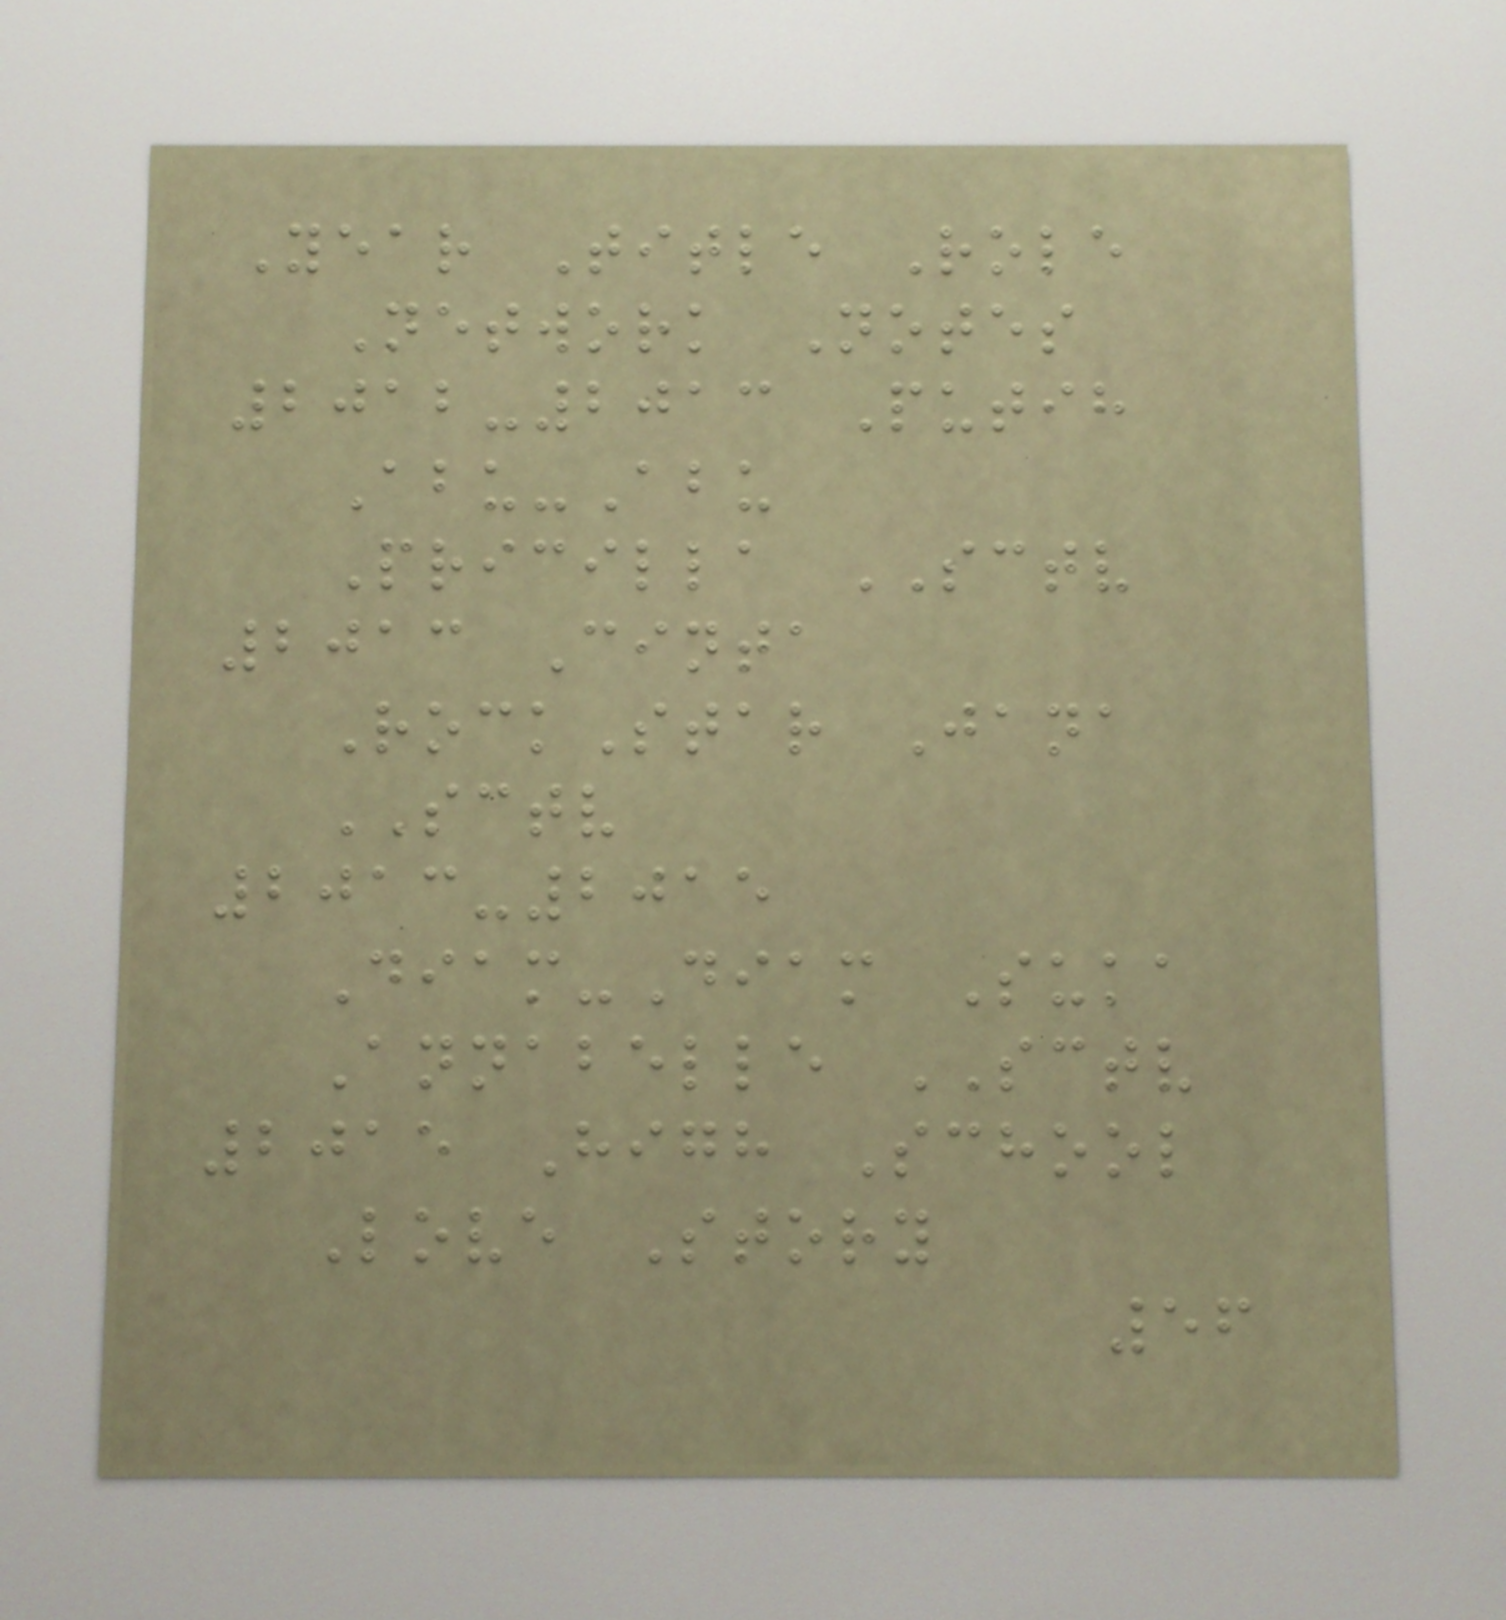Year Title Role
Network Notes
2012-2013 Putih
Abu-Abu
Pricilla SCTV
2013 Cinta
RockStar Jana
SCTV
2013-2015
Diam-Diam Suka
Annabelle SCTV
2015 High School
Love Story
56
